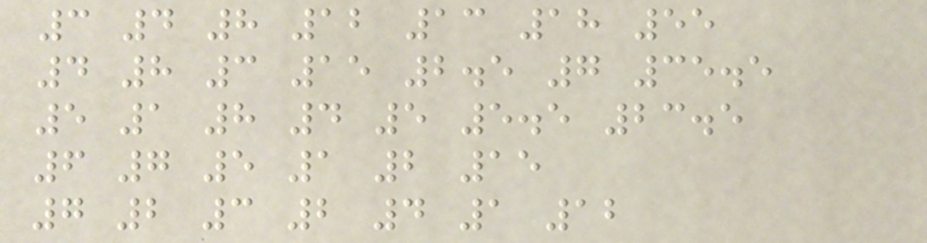3 4 8 12 13 18 55
4 8 3 15 2.5 7 35.5
5 1 8 4 5 5.5 23.5
6 7 5 1 2 15
7 2 3 2 4 1 12
